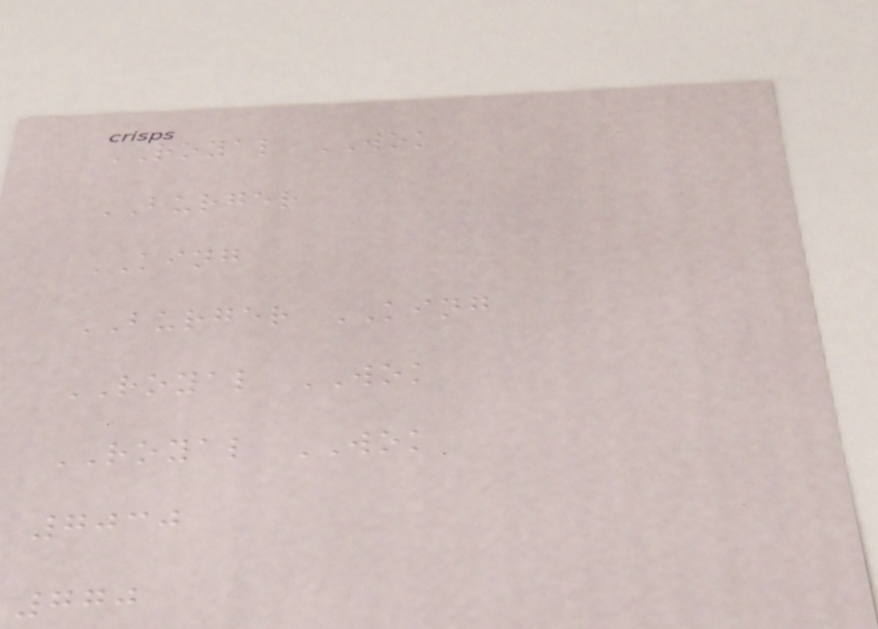ROYAL WOK
BURGER
KING
BURGER KING
ROYAL WOK
ROYAL WOK
7030
770
